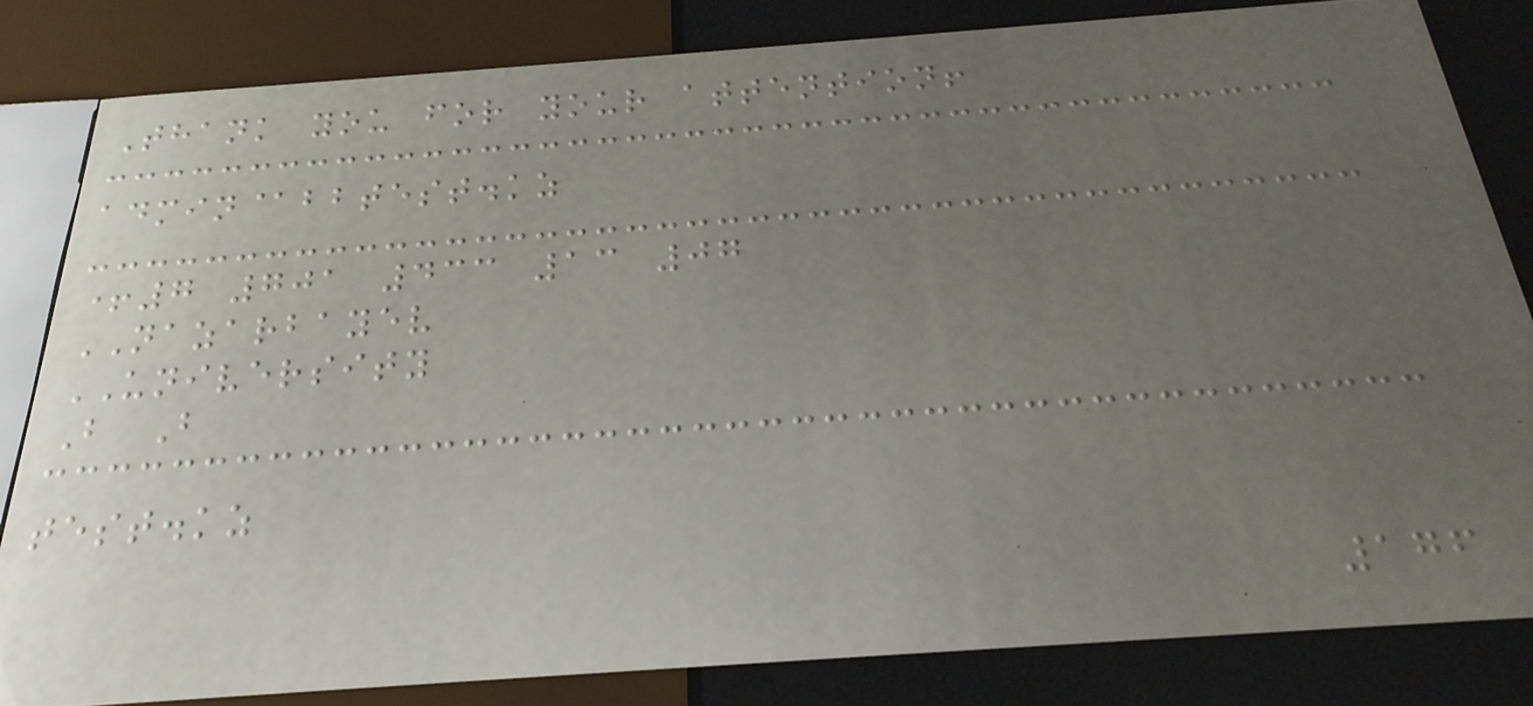Thank you for your attention!
admin@bbtest.kz
+7 701 433 13 07
NAZARBAYEV
UNIVERSITY
B B
test.kz
176
